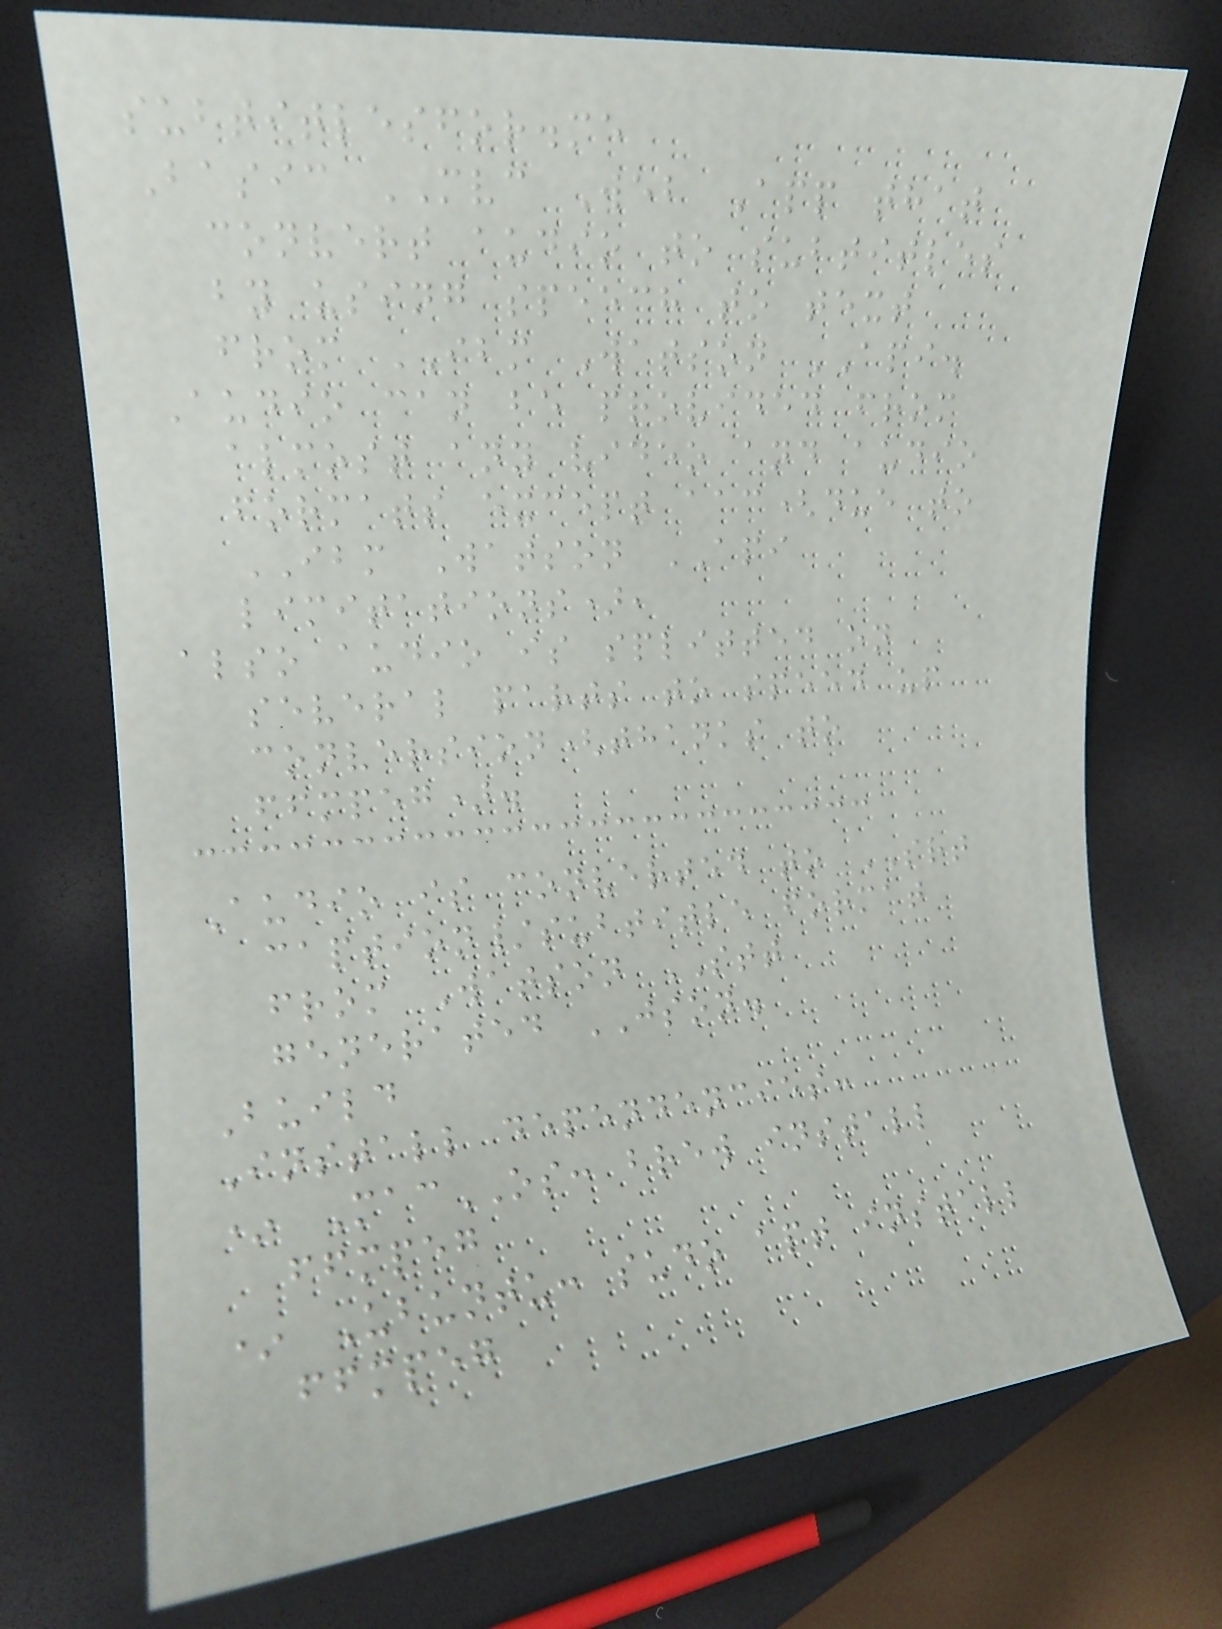subtitlesfor.me
Basic MVC Web App that
convert audio to subtitles
by using speech to text
from IBM Watson API.
Audio can be provided from
almost any video and audio
formats except aac(due to
IBM Watson API
limitations),
also audio is splitted on
several parts to speed up
conversion(thanks to
ffmpeg).
Audio is converted to SRT
caption/subtitle format
from Watson STT
generated JSON.
Build
Install dependencies:
* MacOS: brew install
ffmpeg
* Ubuntu: sudo apt install
ffmpeg
